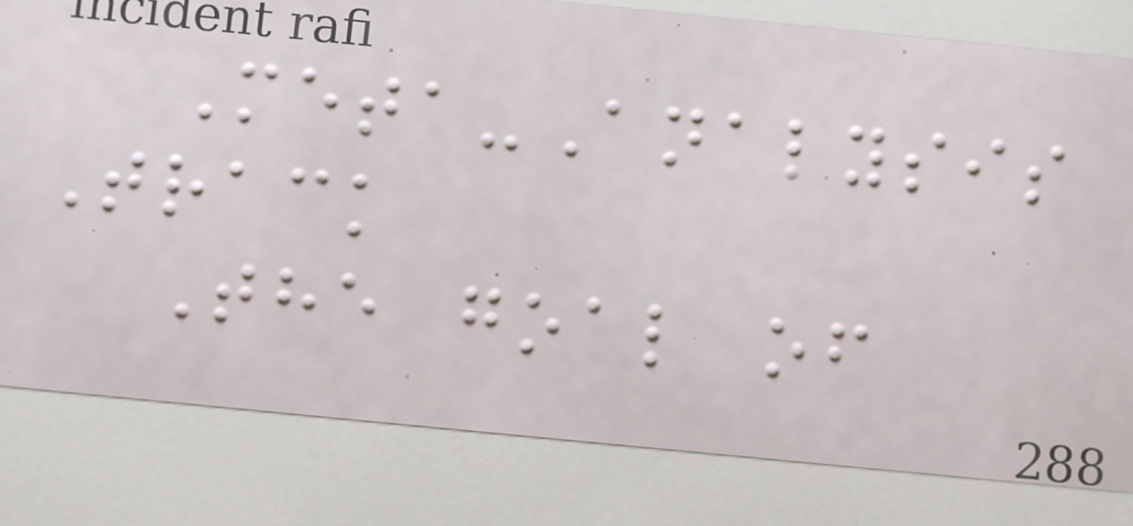Meta-Analysis
Track
The goal of
